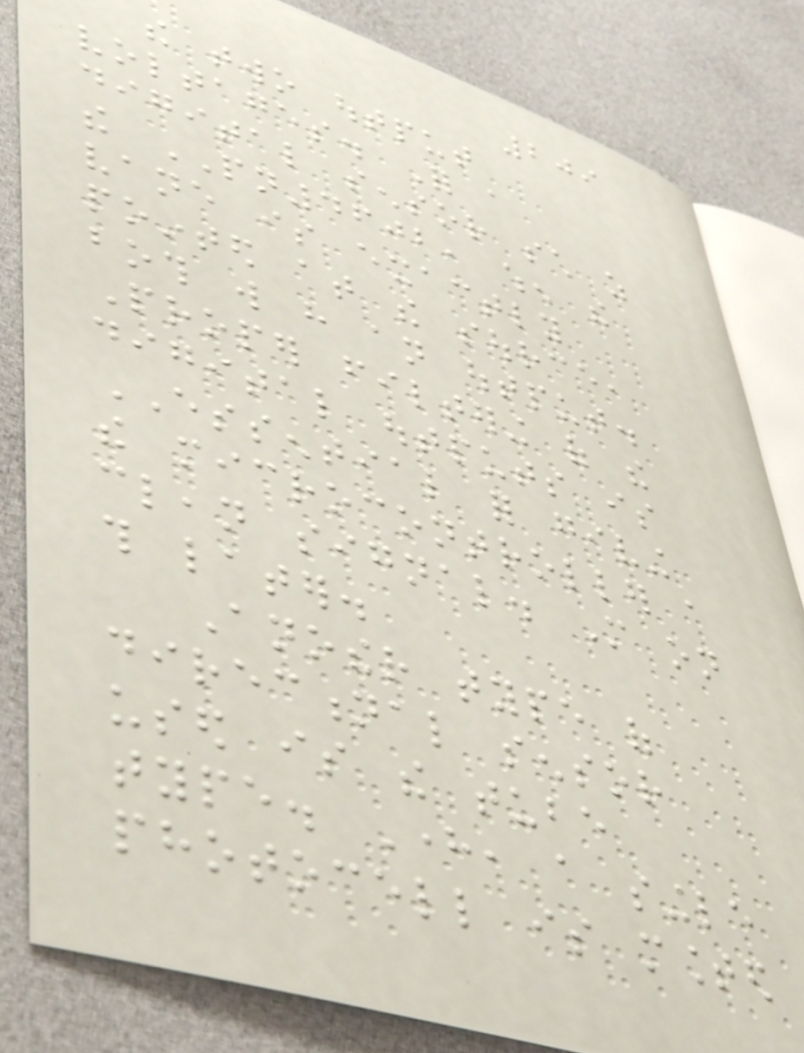209
the two output
voltages. For a
digital sensor such as
the PN4602, when the
vane is exactly
pointed at the source,
both will have an output.
Proper filtering of the
digital outputs is
ESSENTIAL for giving
the microcontroller a
clean signal. More on
this later.
Another type of
directional sensor
used is the tube
type. Here, a single
photocell is mounted
